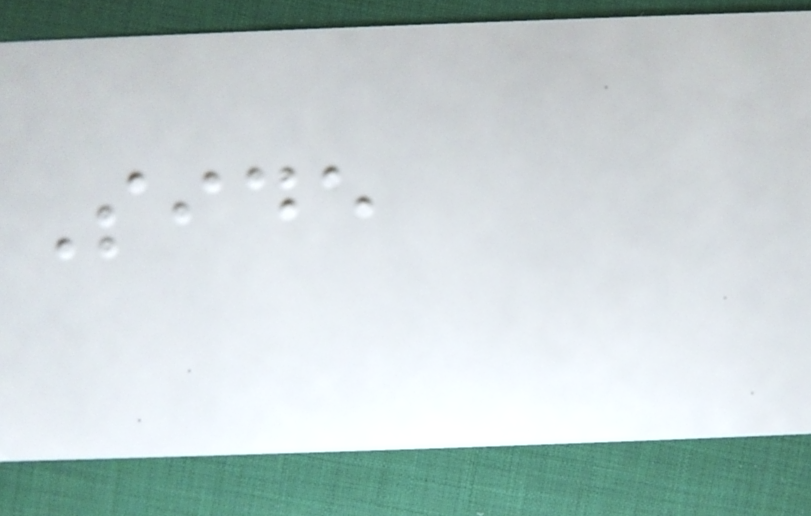Side
